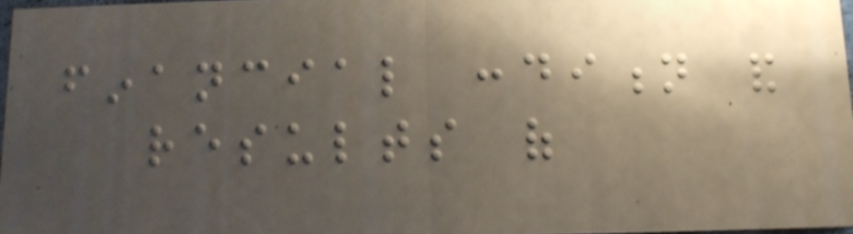financial condition and
results of
